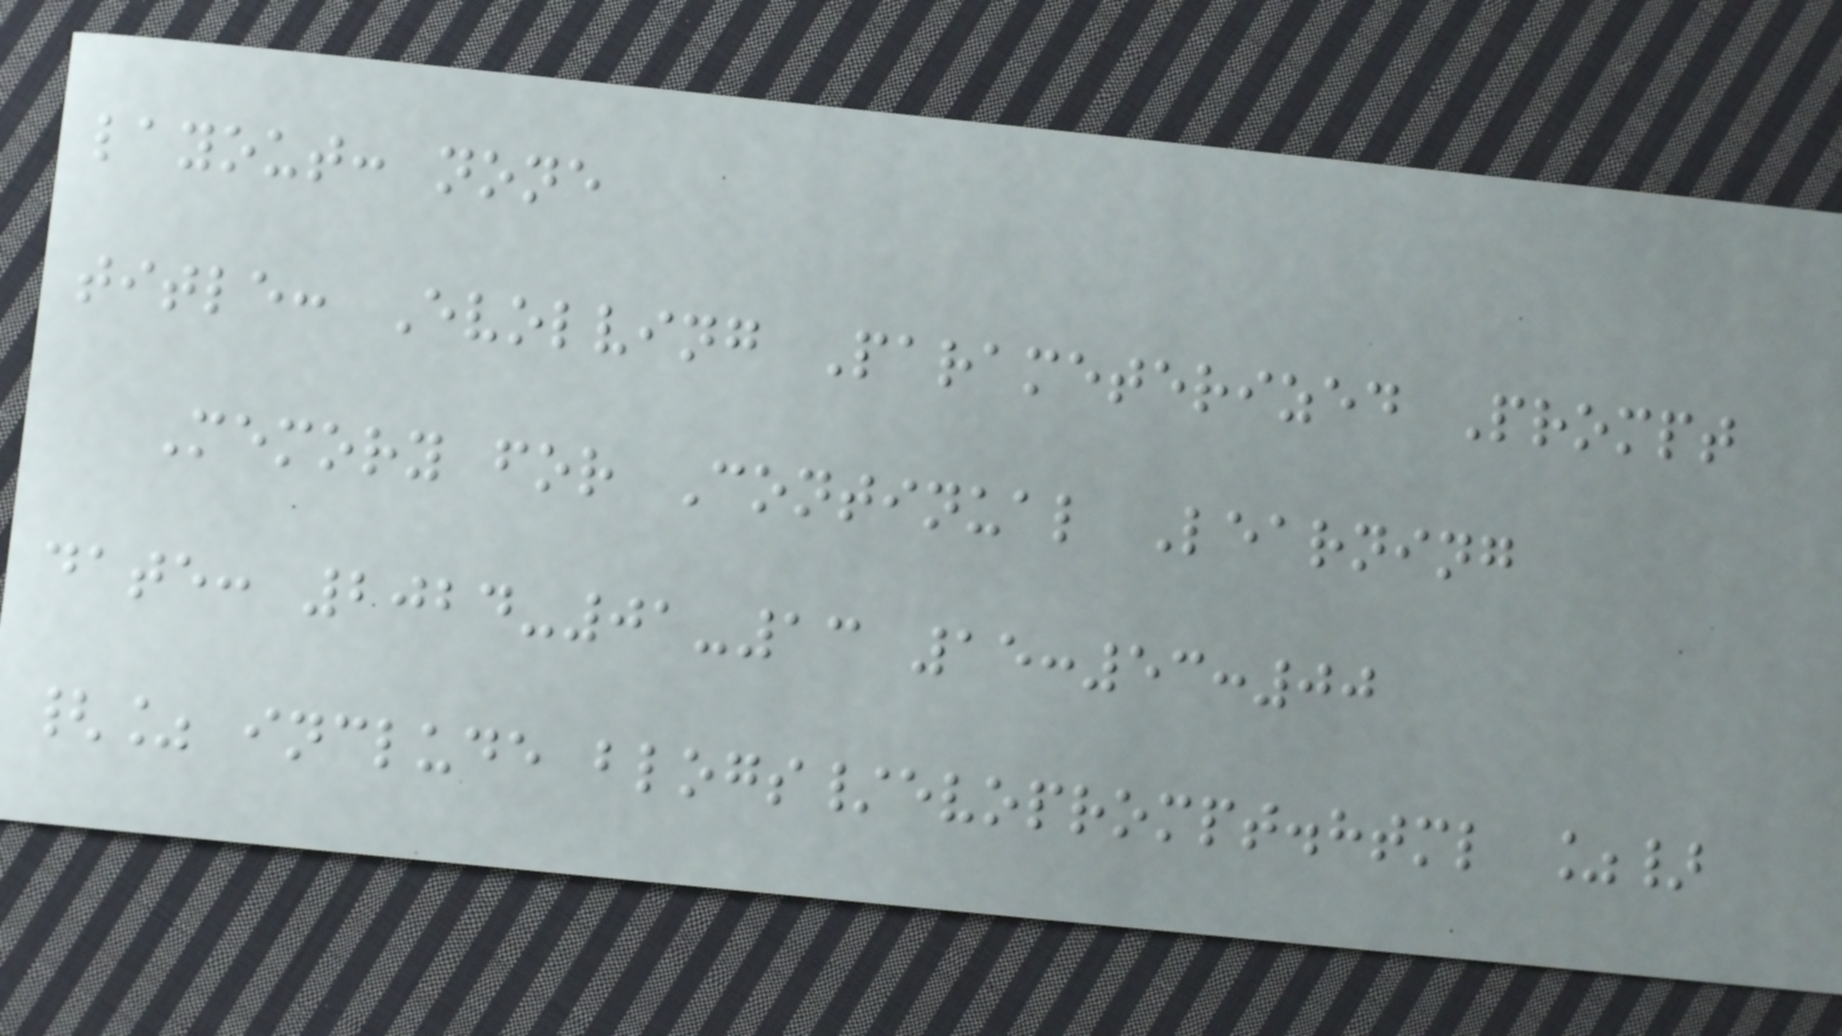layout: none
title: Evolving Parameterized Prompt
Memory for Continual Learning
date: 2024-01-13 15:53:00
{% include blogs/evoprompt.html %}
